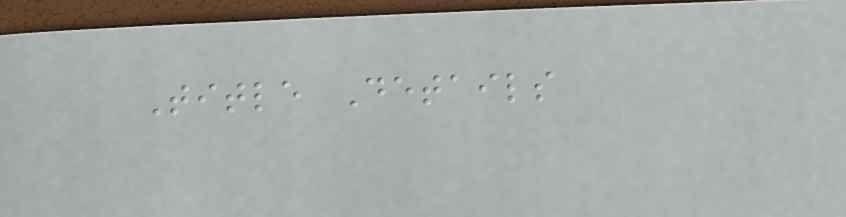Title Details
